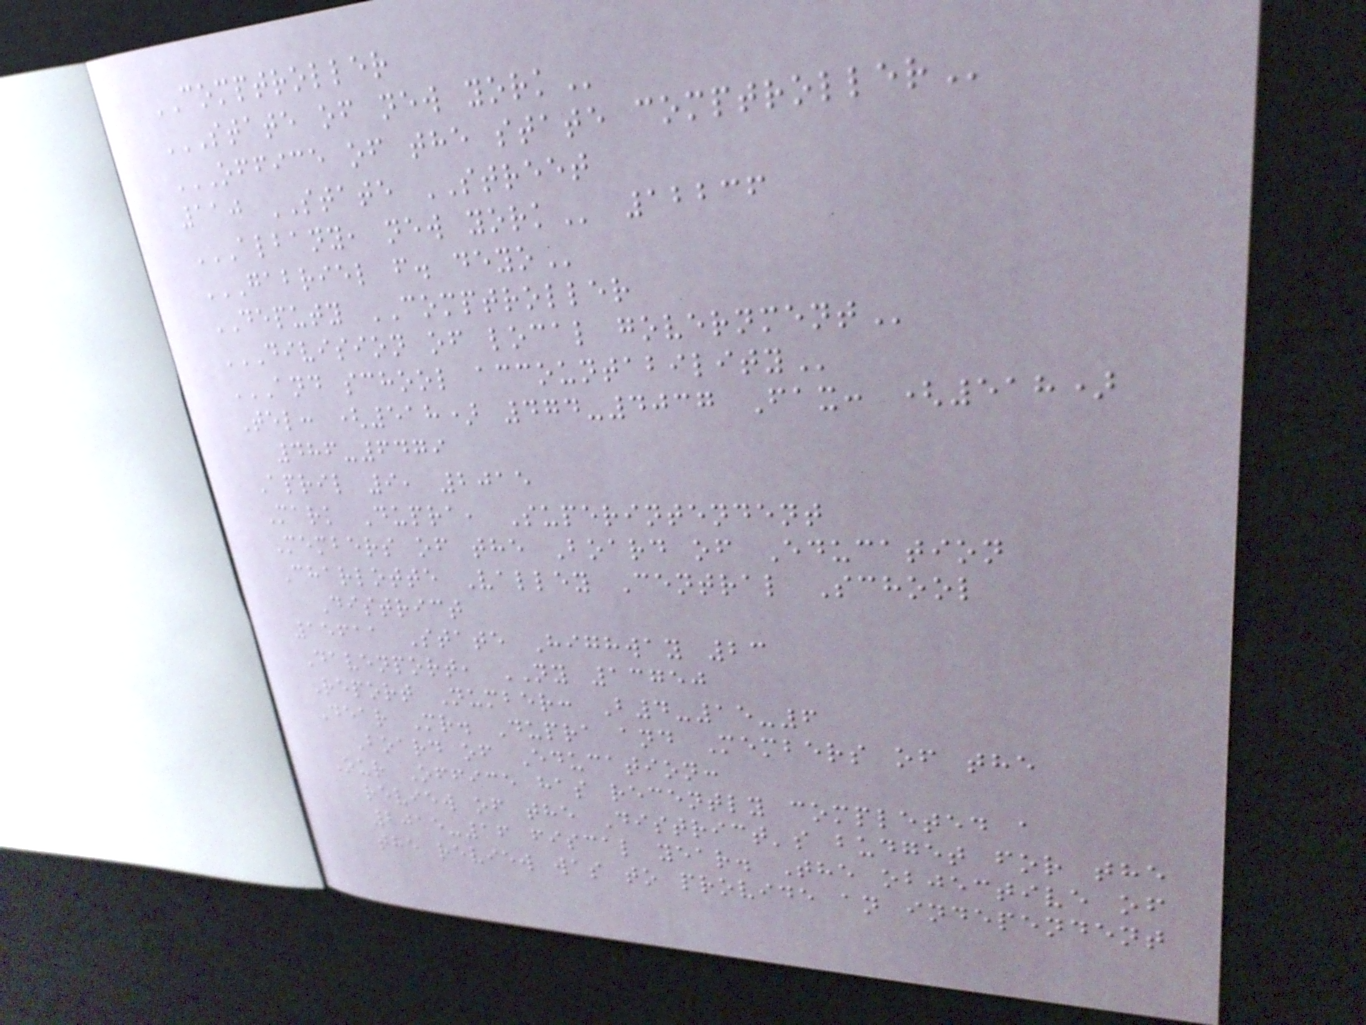COMPTROLLER
STATE OF NEW YORK
OFFICE OF THE STATE COMPTROLLER
110 STATE STREET
ALBANY, NEW YORK 12236
GABRIEL F. DEYO
DEPUTY COMPTROLLER
DIVISION OF LOCAL GOVERNMENT
AND SCHOOL ACCOUNTABILITY
Tel: (518) 474-4037 Fax: (518)
486-6479
April 9, 2015
Mark Dupra, Superintendent
Members of the Board of Education
Charlotte Valley Central School
District
15611 State Highway 23
Davenport, NY 13750
Report Number: B4-15-6
Dear Mr. Dupra and Members of the
Board of Education:
Our Office has recently completed a
review of the District's budget for the
2015-16 fiscal year. The objective of
the review was to provide an independent
